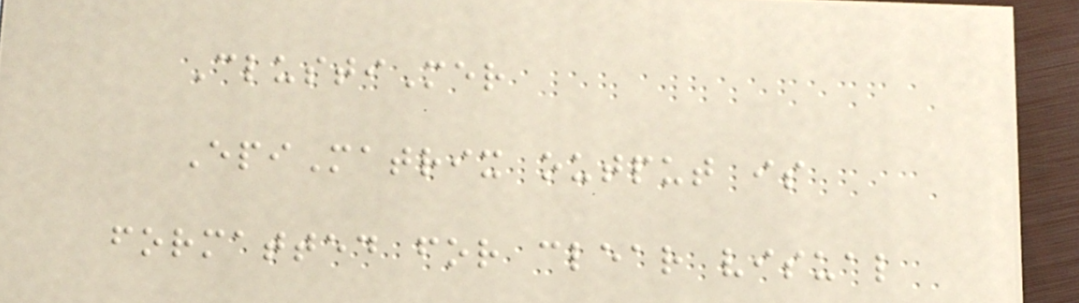ClustiMer
EpiMatrix output is
formatted for clear visual
